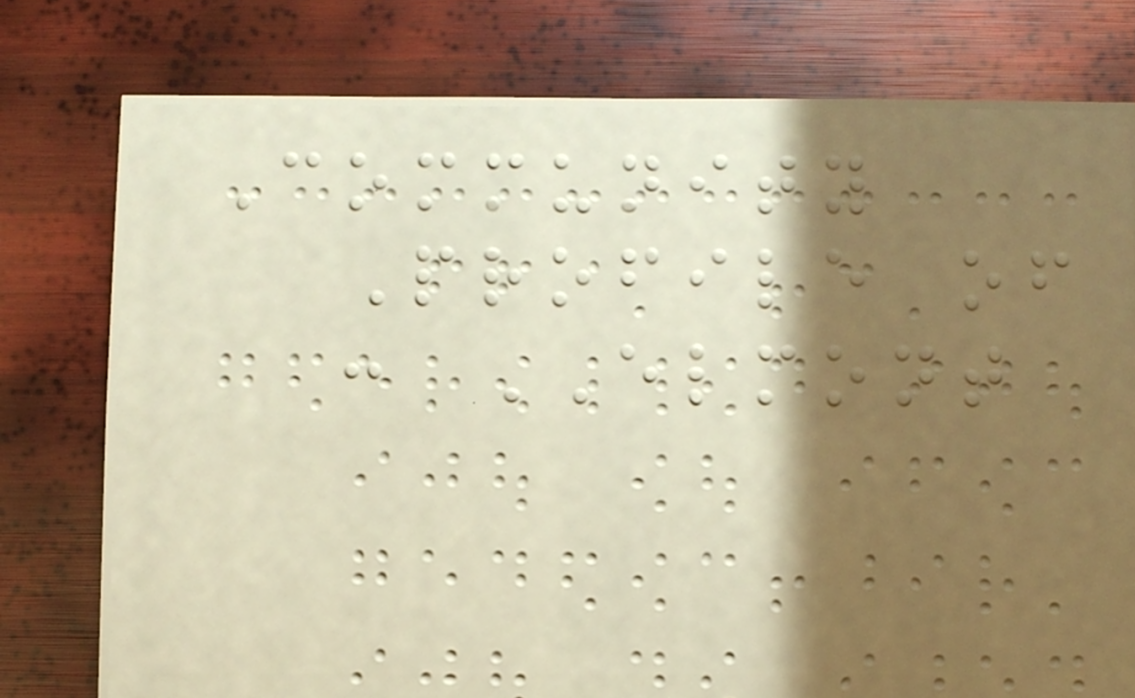Community
Profile of
: ELMONT
